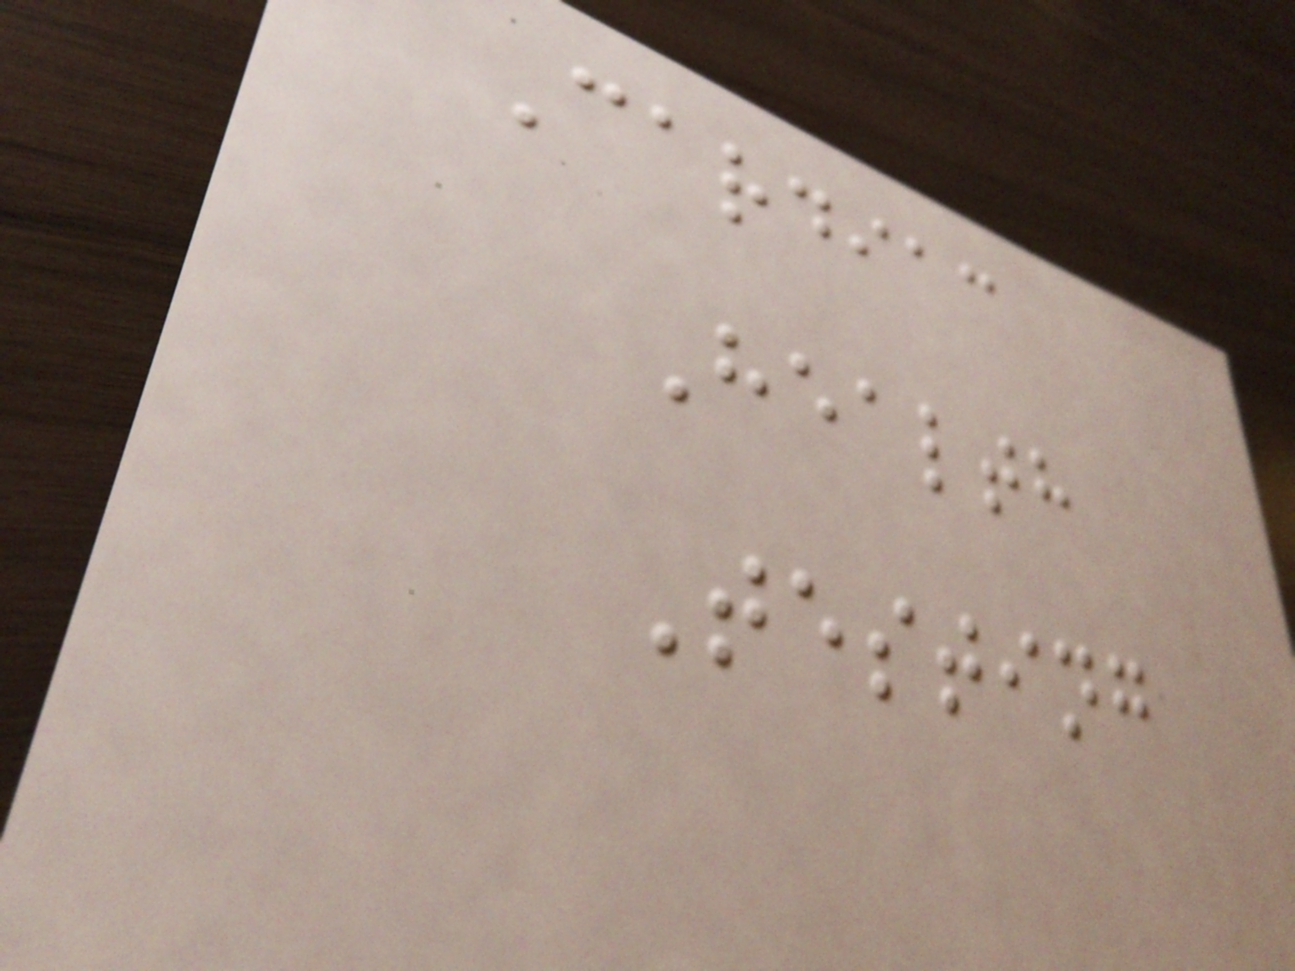Cardiac
Health
Testing
